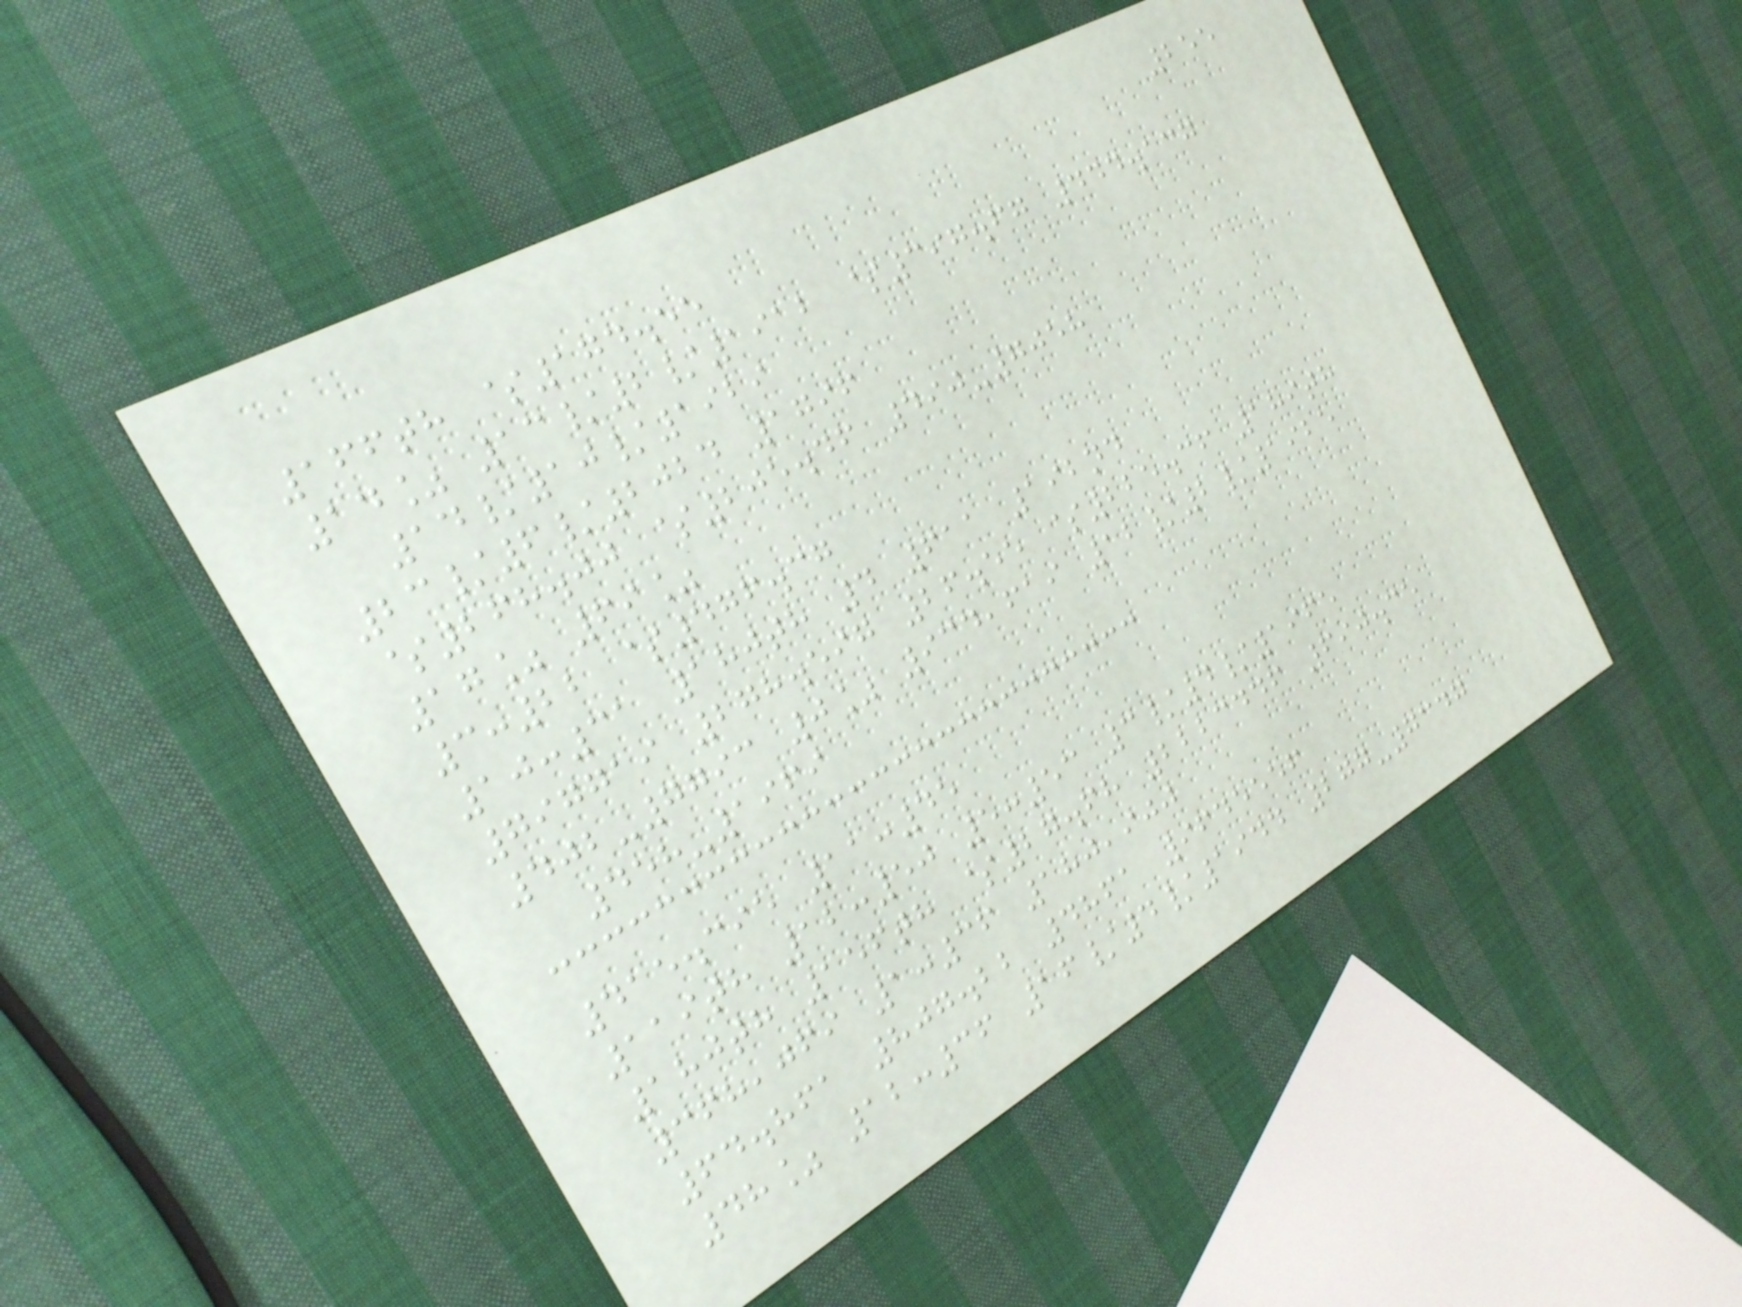255
166th $174.55
14% 13/2/1912 $397.67 444.137
14/10/1929
23/6/2024 1796
$268.00 $205.46 490-7058
17% 69%
3:22 $476.37
10:31 180th 4 611 192nd
797719 278.597 26.55 $225.36 189th
402-7793 0% 934,619 12/2/1925
458-1969
415.395 11:45
119th 12:50 5:53 3/4/1965
180th 156th $27.68 2223446 690.35
368,069 1:36 180,900
64.861 807.22 4861 9645556
48% 12:36 16/4/1944 277-7347
